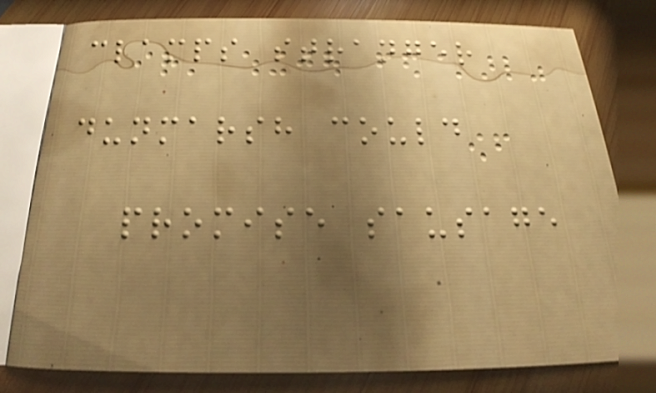clamps stranger
dunmarsh could
promise sausage
